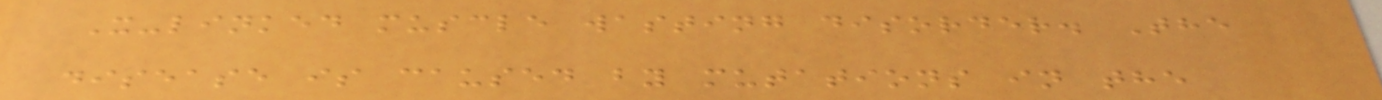X-linked muscle wasting disorder. The
disease is caused by mutations in the
